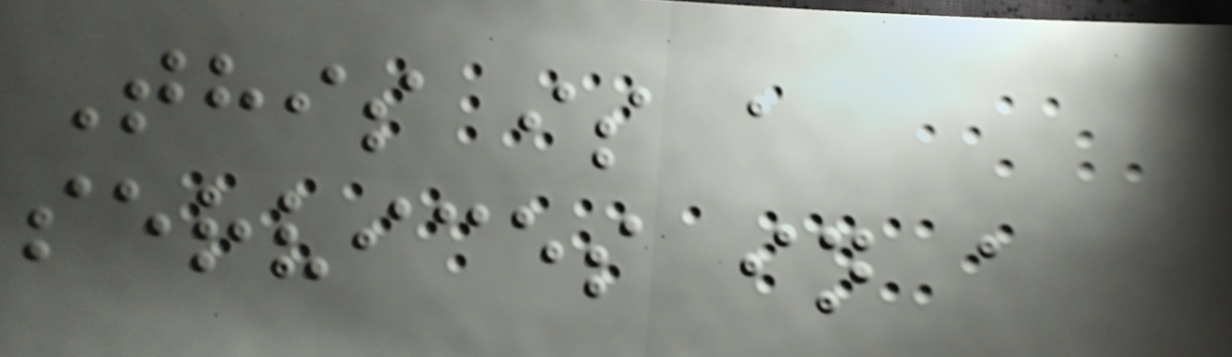This is a
services in a
